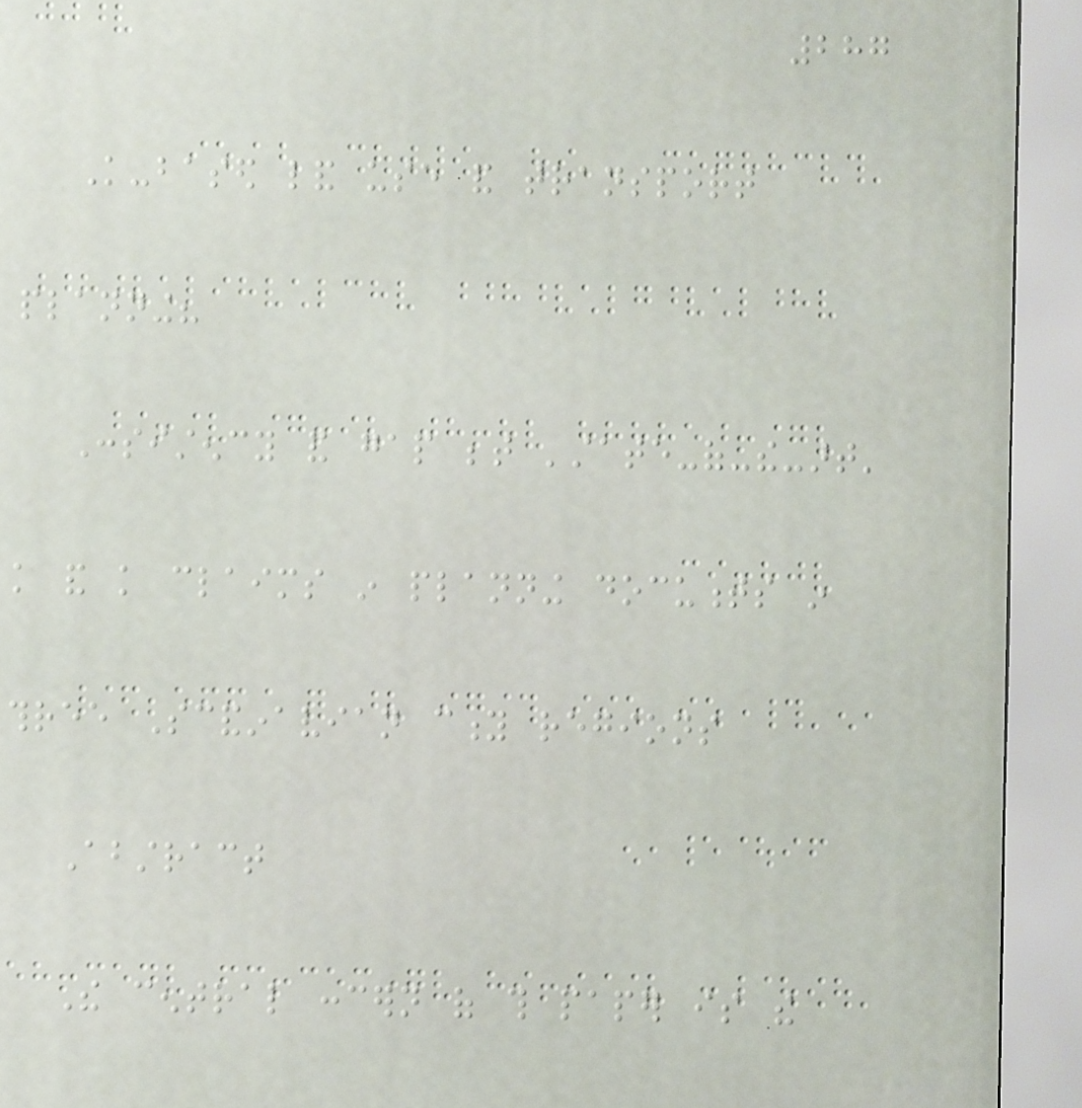287
Knowledge-based land use and transport
planning?
Consistency and gap between 'state-of-the-art'
knowledge and knowledge claims in planning documents in
three Scandinavian city regions
Abstract
The central concern of this paper is the
